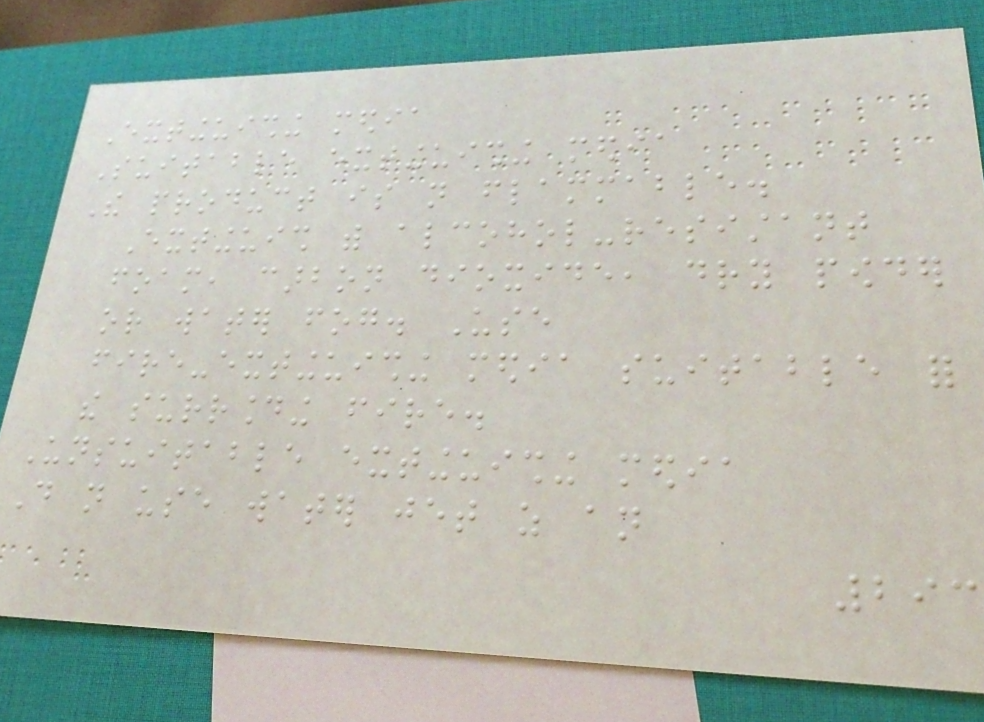Extinguishing media
Suitable extinguishing media
The product is not flammable.
Extinguish with alcohol-resistant
foam, carbon dioxide, dry powder
or water fog. Use
fire-extinguishing media suitable for
the surrounding fire.
Unsuitable extinguishing media
Do not use water jet as an
293
